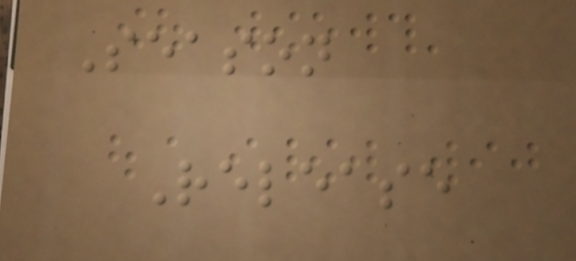Season
Release
